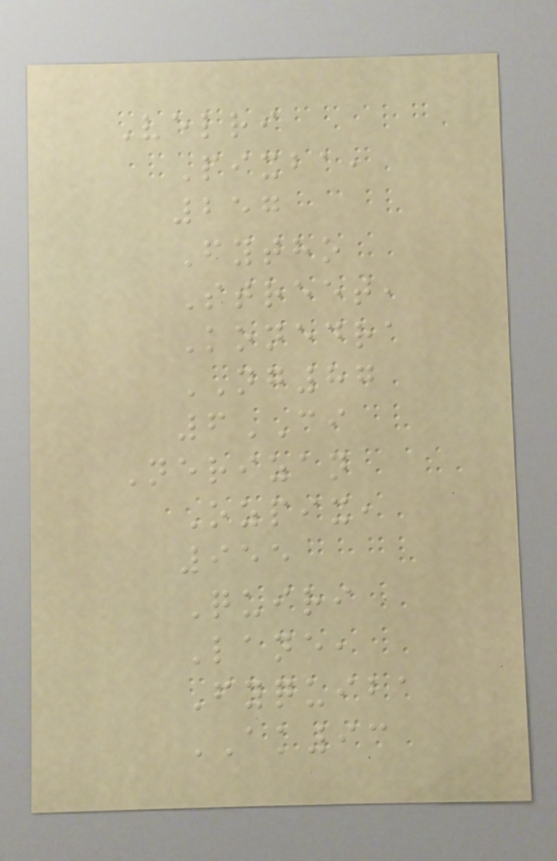Velri
Pixba,
257
Fytho
Street,
Konedra
NG87
6CI
Nerizan
Ozpix,
955
Quiri
Lane,
Fyquiba
AK93
